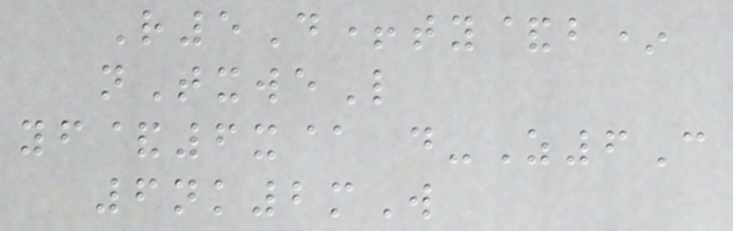R5D+ty&b*
nTxweL
yf&6x@ d-Z6C
6nk2mW
